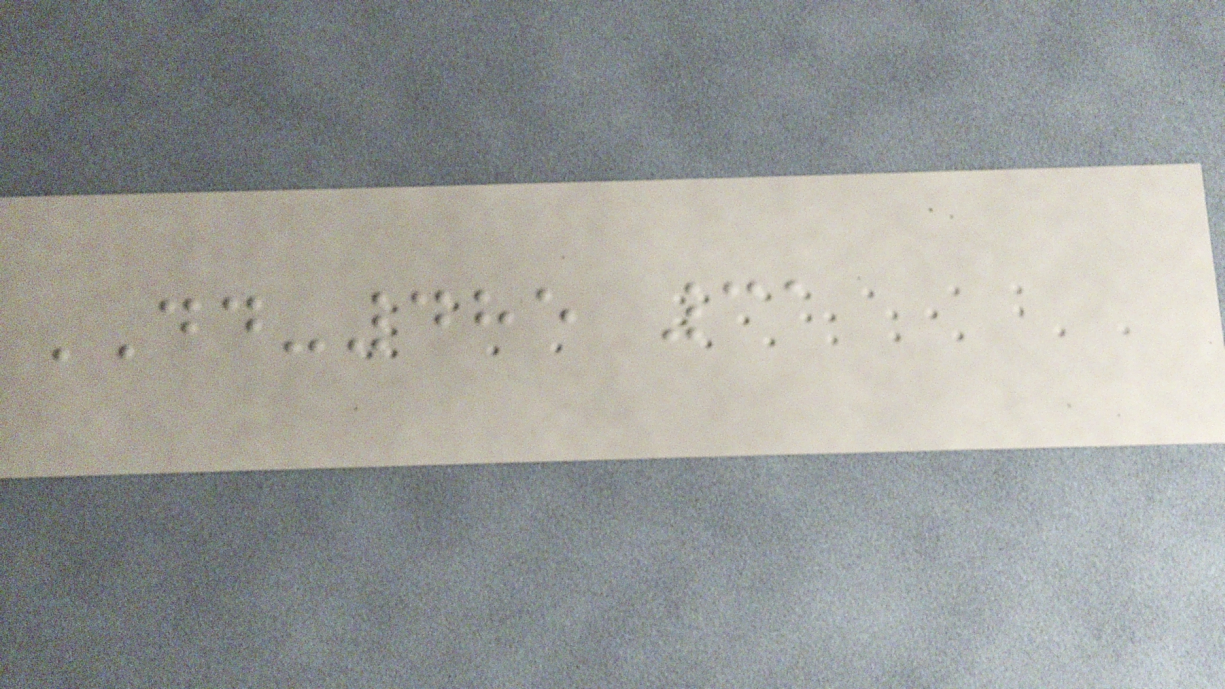DD-485 31
